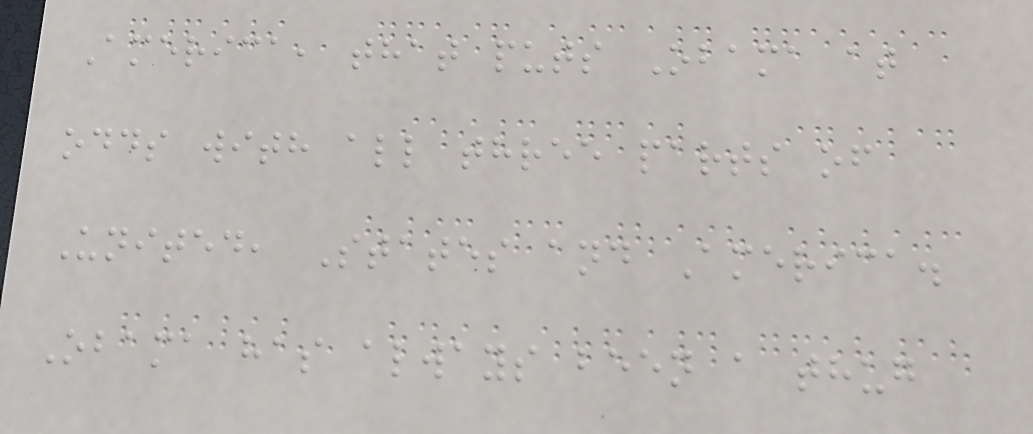America, that puts Obama at
odds with all three parts of
United, States and America.
Obama has always been a thug
